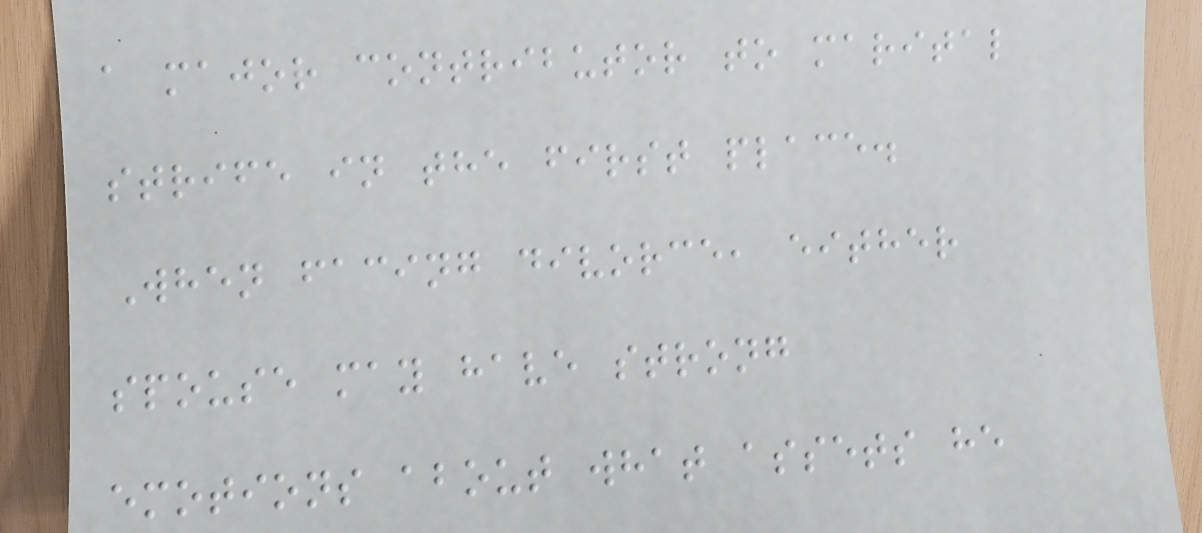a major contributor to marital
strife in the first place.
When facing divorce, either
spouse may have strong
emotions about what assets he
